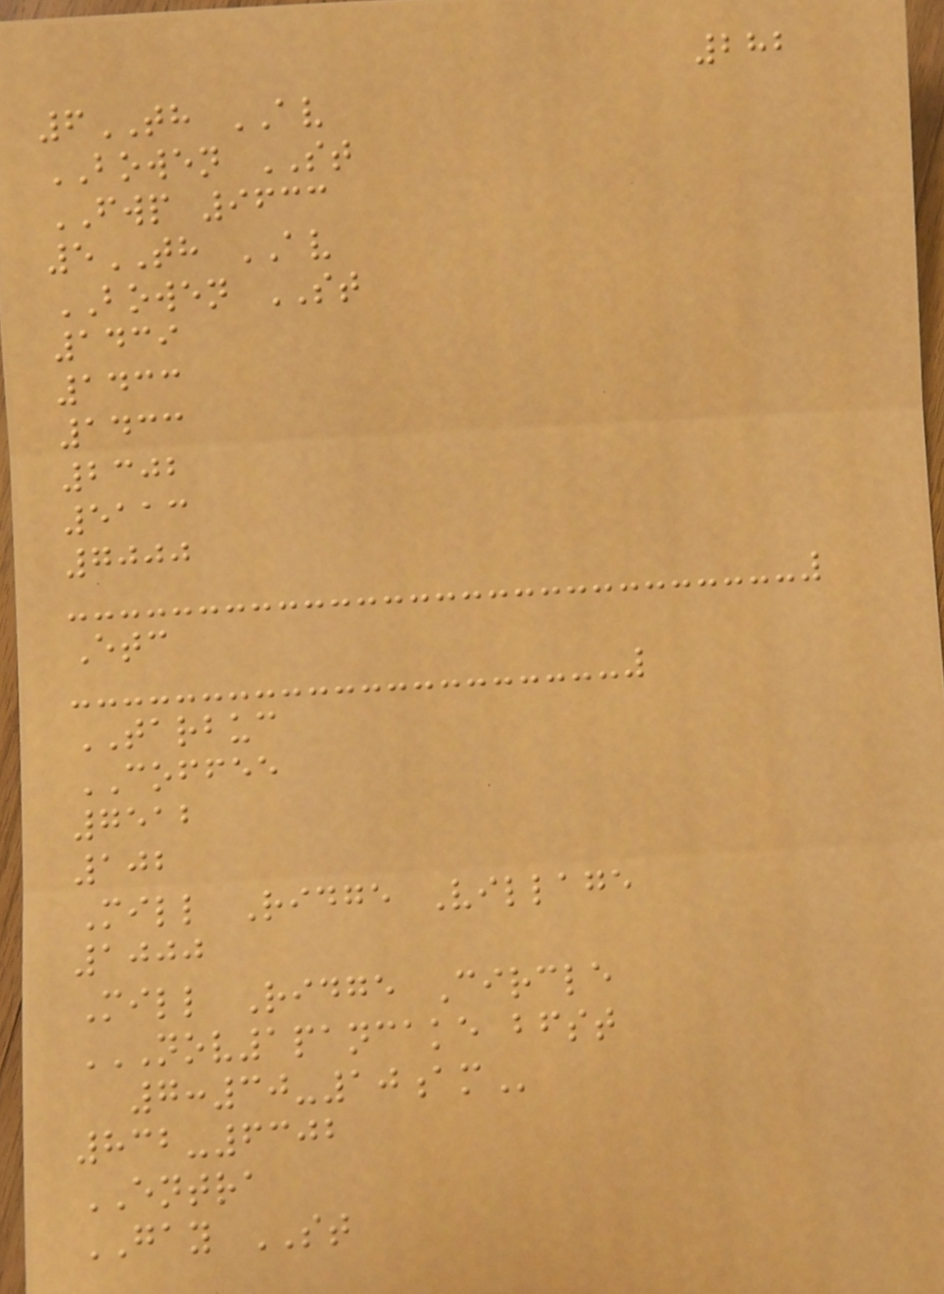282
6TH AV
BOWEN ST
FWP 9633
5TH AV
BOWEN ST
1439
1433
1433
2302
5113
7000
Etc
TARBUC
COFFEE
7512
102
Mill Ridge Village
1000
Mill Ridge Circle
NOV1PANCAKE BFST
7:30-10AM
832-6302
ENTRA
GAY ST
